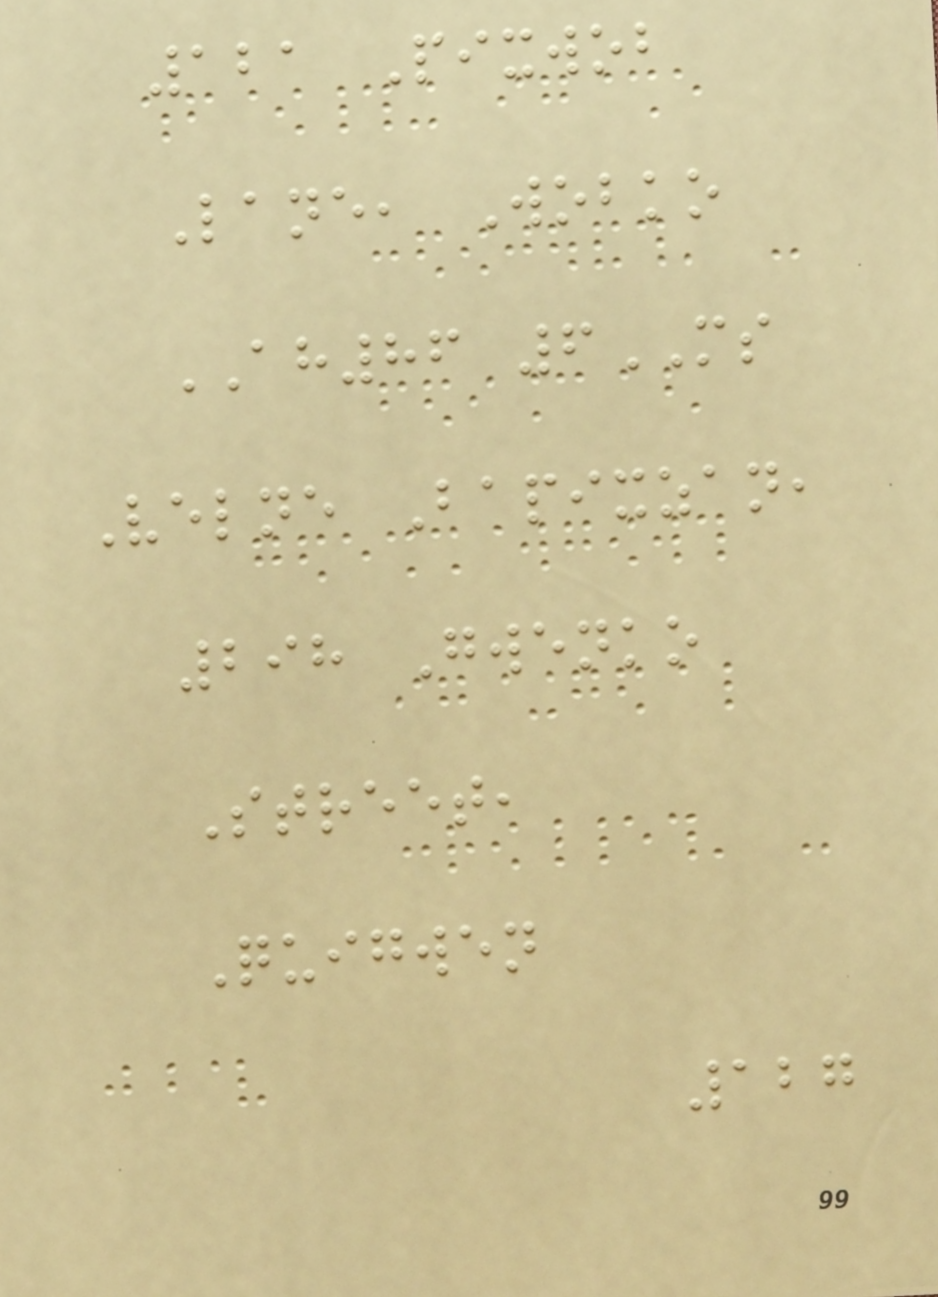121 Pixwob
Lane, Wobko
AH86 6MS
Velne Bapixzan,
298 Gwenko
Street,
Quigwen
127
